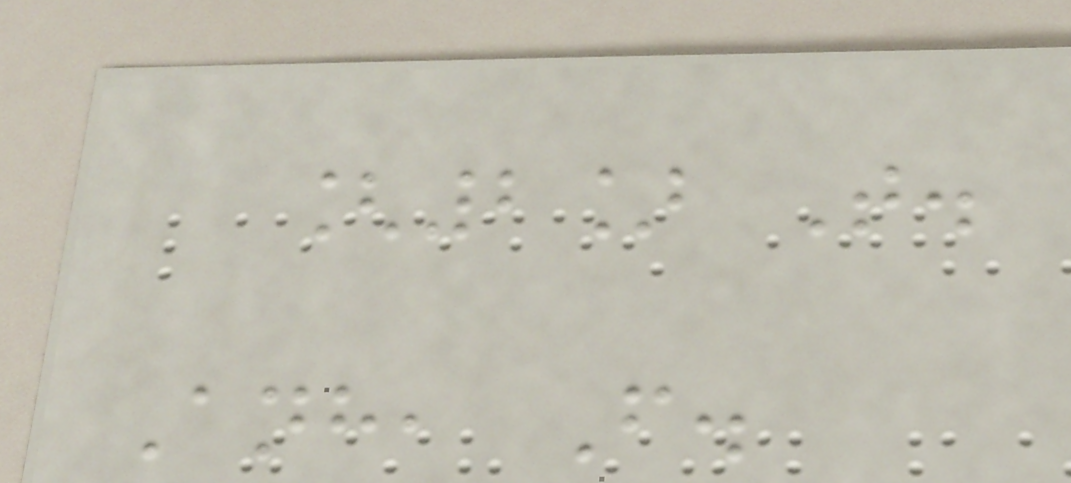[2] T.
Anh, F.
